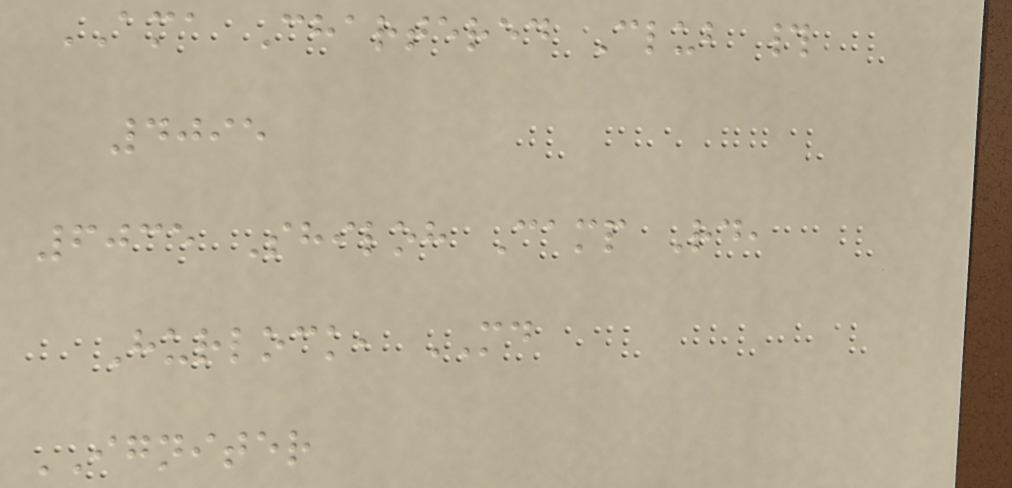AMA Chartered Club #
4095
6035 Shiloh Camp Rd,
Hurlock, MD
IGNITER
